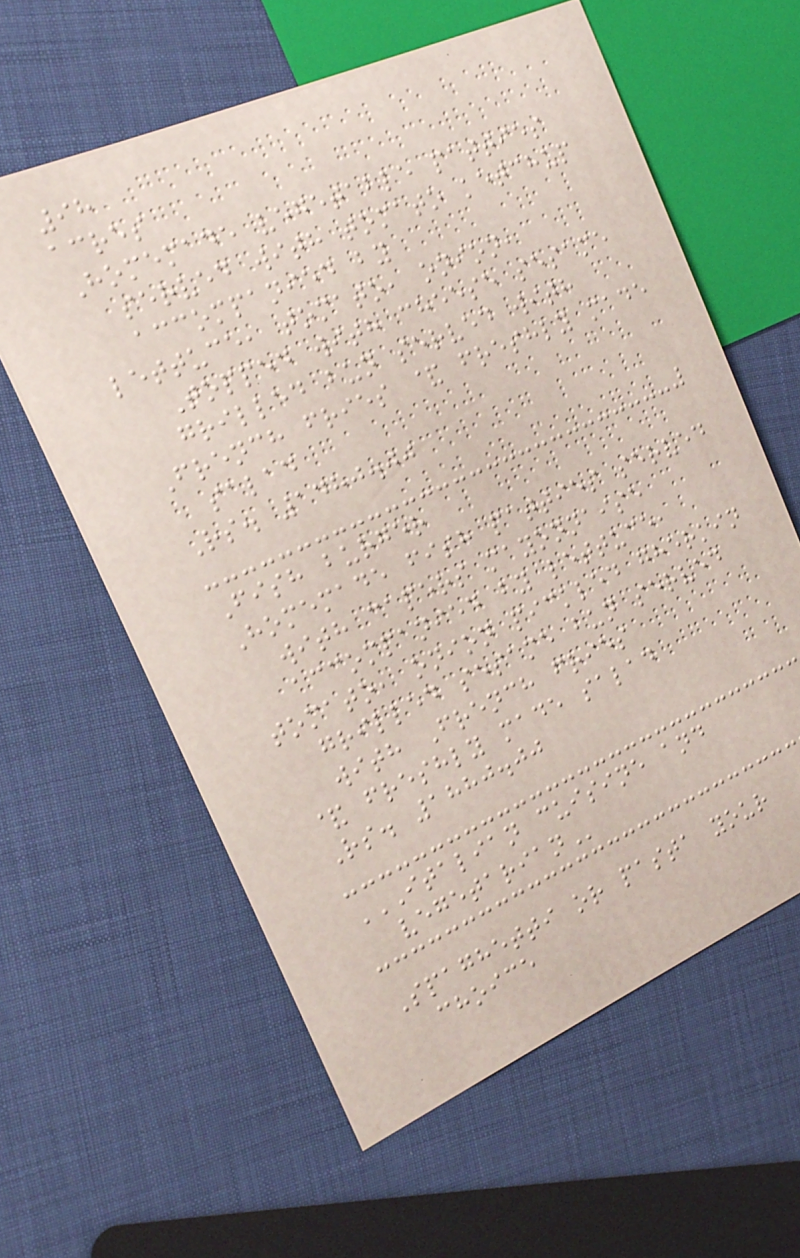98
acres
Homemade vegetable patties
served with tomato ketchup
accompanied by
lettuce, tomato, onion,
Topped with cheese sesame
grilled bun served with
French fries & freshly made
salad
Rs. 1480.00
Fish burger
Homemade fish patties served
with capers mayonnaise
accompanied by lettuce,
tomato, onion pickled gherkin
grilled sesame bun served
with French fries
& freshly made salad
Rs. 1880.00
ITALIAN CUISINE AND
VEGETARIAN
Spaghetti or pasta your
choice
